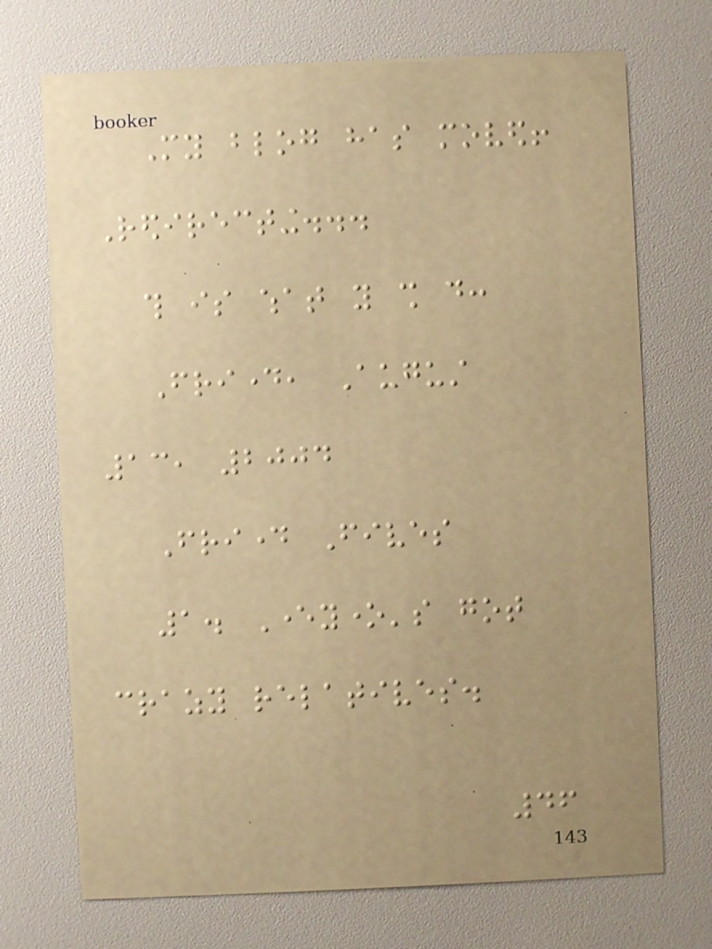My blog has moved!
Redirecting...
this is what you shall do:
Friday, August
13, 2004
Friday Fives
1. Everyone's got
crazy relatives.
46
